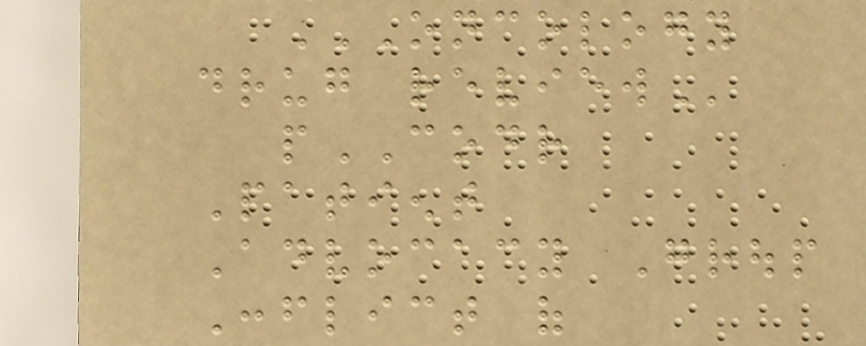ONCOLOGY
DRUG REVIEW
pCODR
Patient
Advocacy Group
Conflict of
